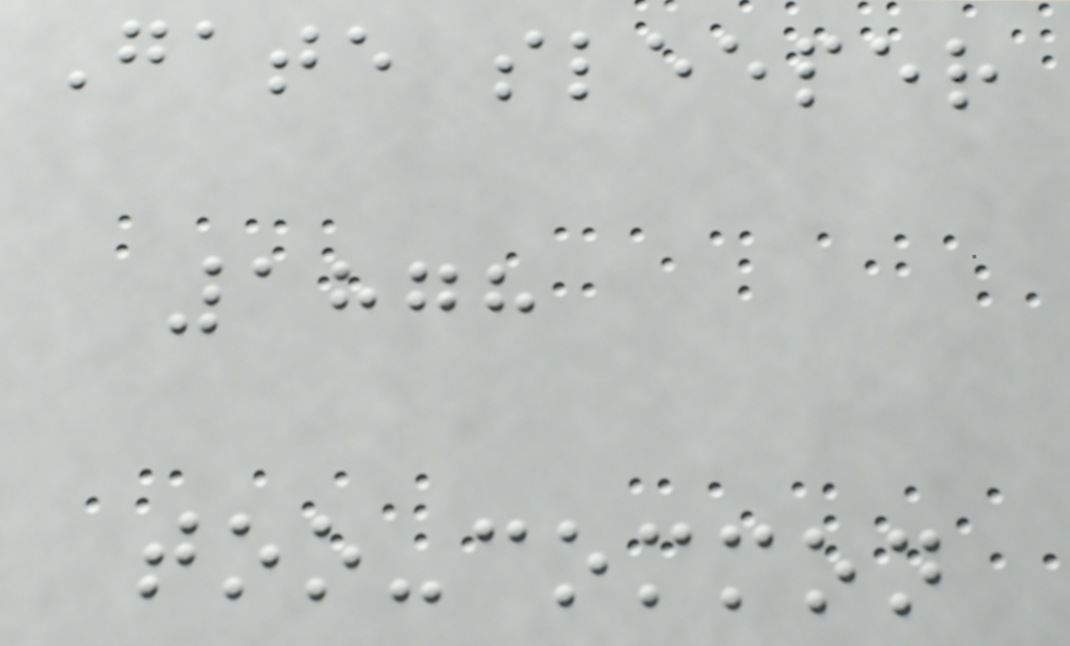Gate sleeper
1878
too-common
